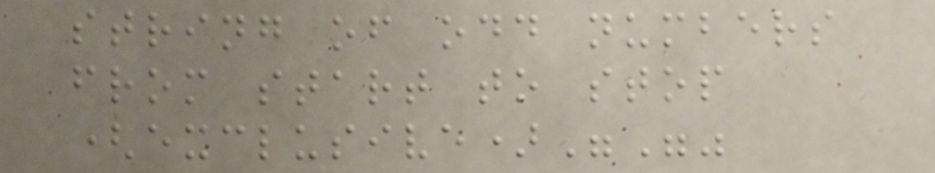string of odd numbers
from start to stop
(exclusive)"""
